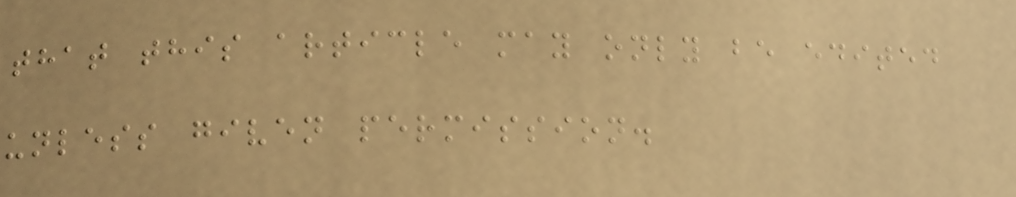that this article may only be edited
unless given permission.
